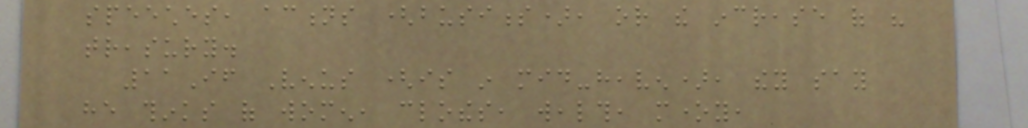speeches, actions (business), or the increase of his
treasury.
11If Venus (is in mid-heaven), they say
he thinks of women, clothes, wealth, money,
